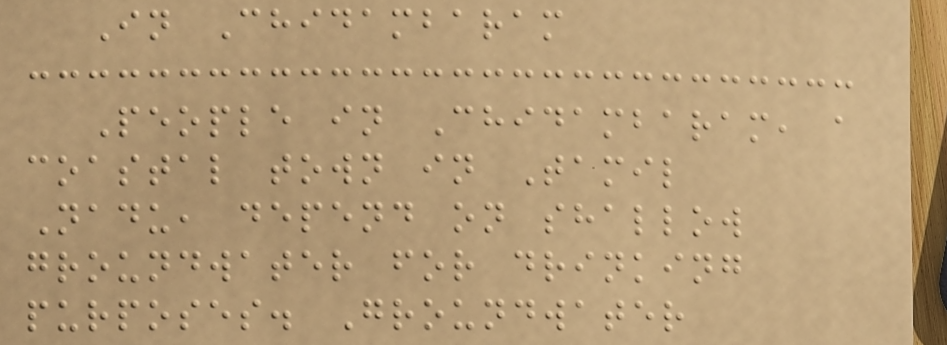In Chidambaram
People in Chidambaram, a
coastal town in Tamil
Nadu, depend on shallow
groundwater for drinking
purposes. Groundwater
